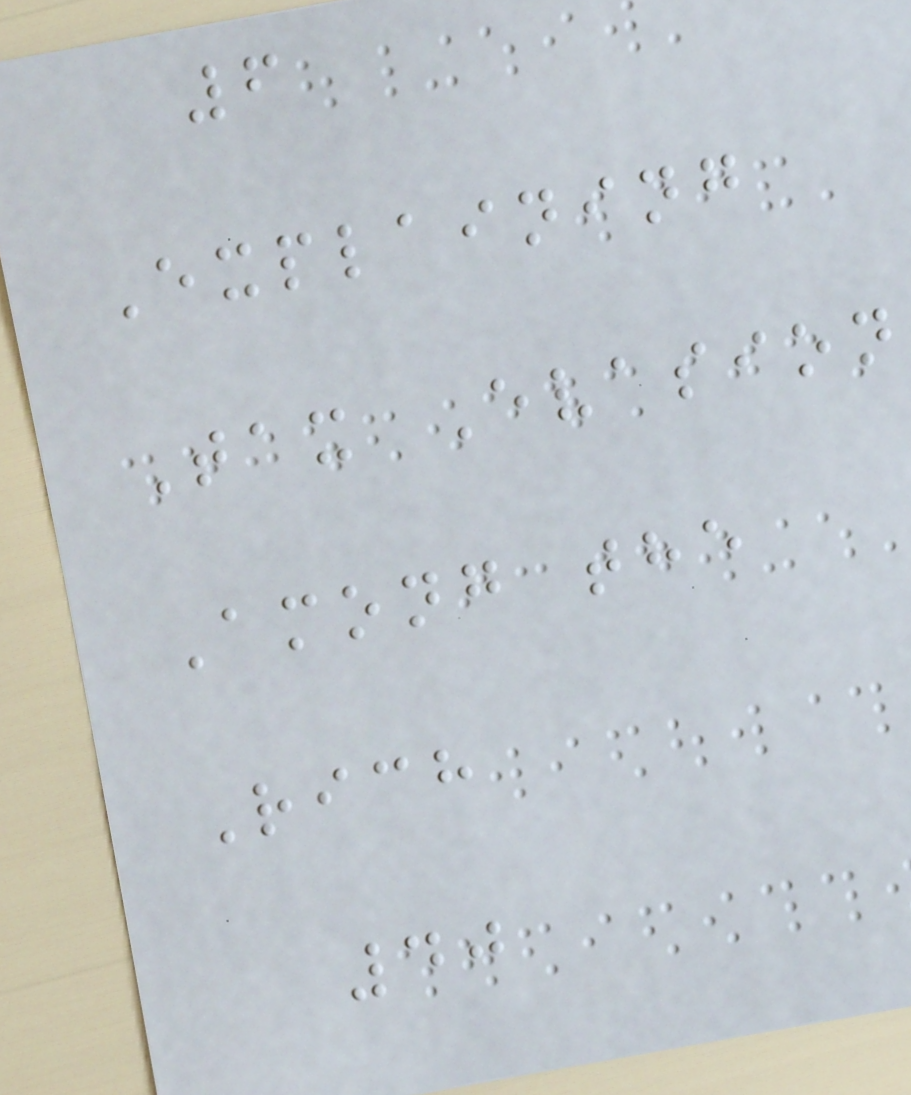6
Explaining
Tax Evasion
Among the
Rich
40
